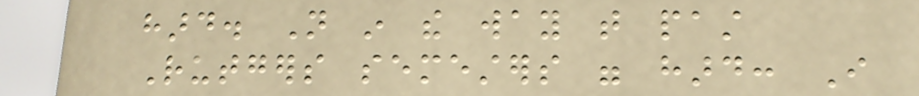hard. Not in the way that past
Rutgers semesters were hard: I
